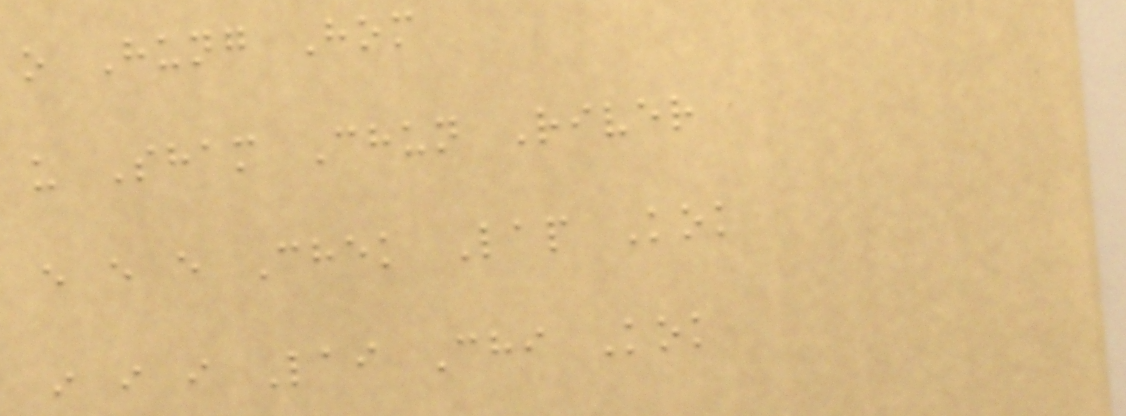o Hung Hom
u Sham Chun River
e e e Chek Lap Kok
i i i Lai Chi Kok
